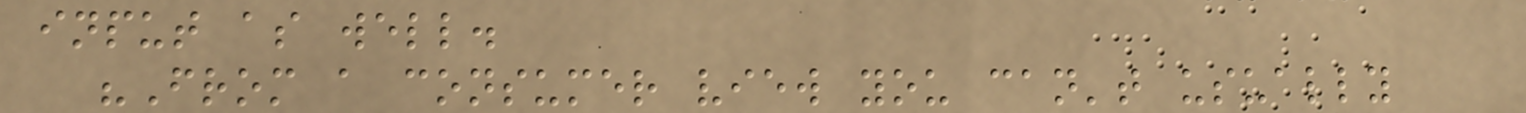input as well.
"From a consumer view you can't usually
